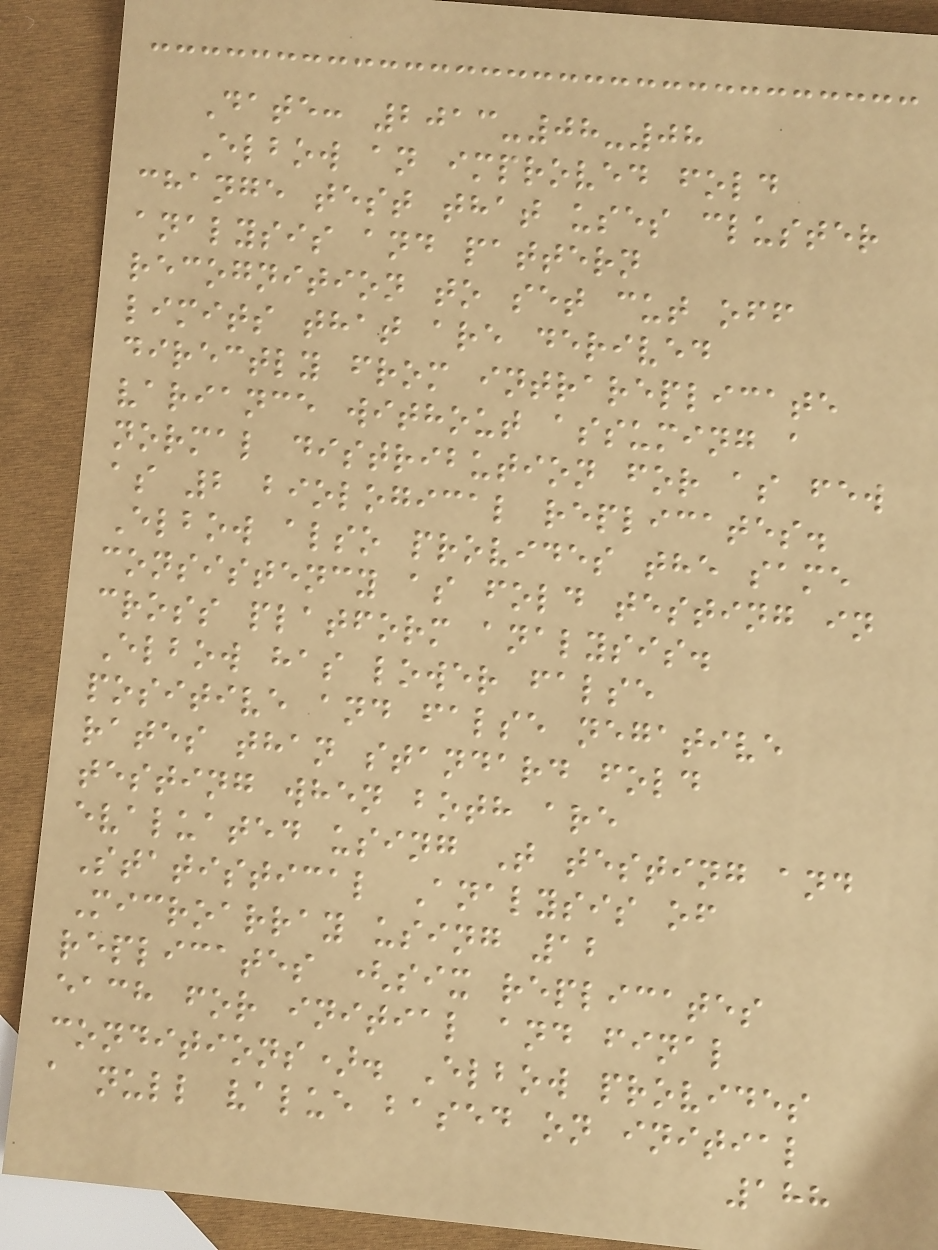Date: 2013-08-08
Elbow an improved fold
change test that uses cluster
analysis and pattern
recognition to set cut off
limits that are derived
directly from intrareplicate
variance without assuming a
normal distribution for as few
as 2 biological replicates.
Elbow also provides the same
consistency as fold testing in
cross platform analysis.
Elbow has lower false
positive and false negative
rates than standard fold
testing when both are
evaluated using T testing and
Statistical Analysis of
Microarray using 12
replicates (six replicates
each for initial and final
conditions). Elbow provides
a null value based on initial
188
